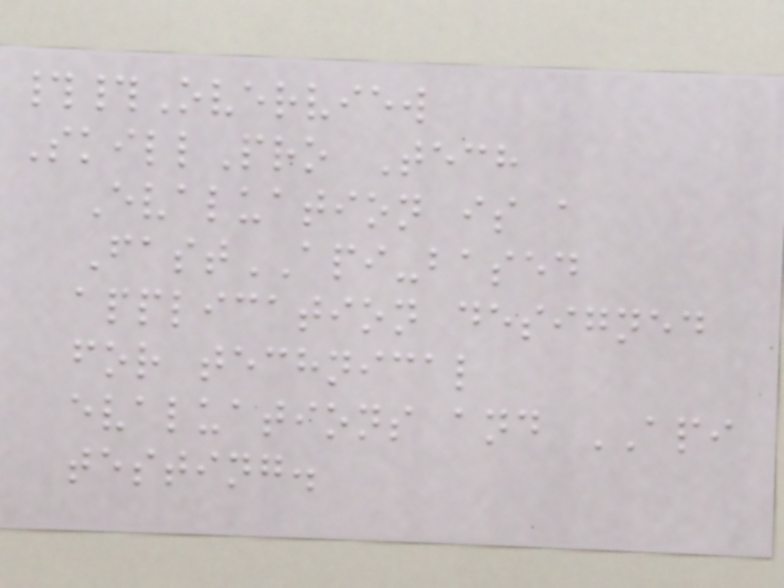##Overview
SkillPro Tech
Evaluation is a
FastAPI-based
application designed
for technical
evaluations and API
testing.
